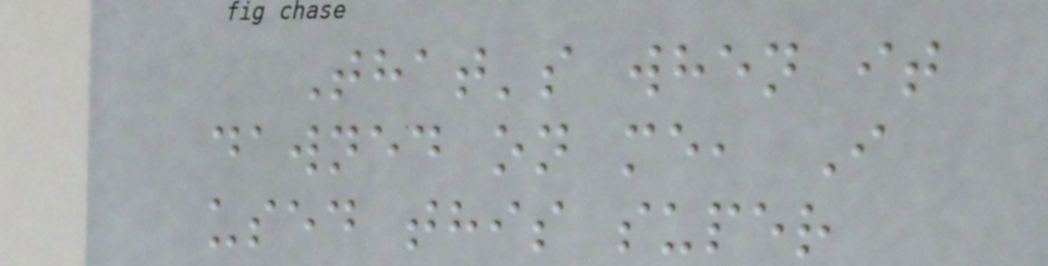That's when it
dawned on me, I
used this super
